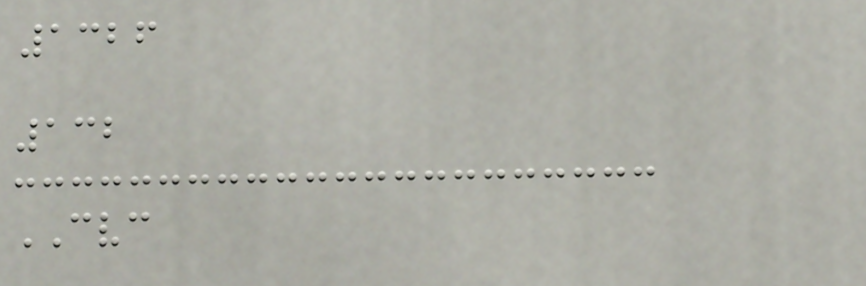1326
132
CVC
